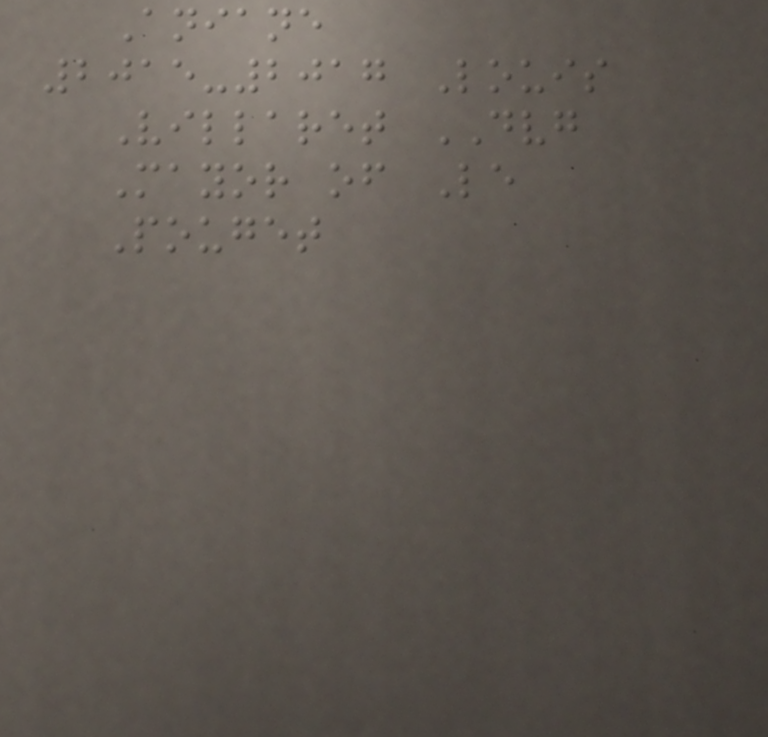Aniane
2015-2017 Louis
Villaret DVG
Mayor of Le
Pouget
